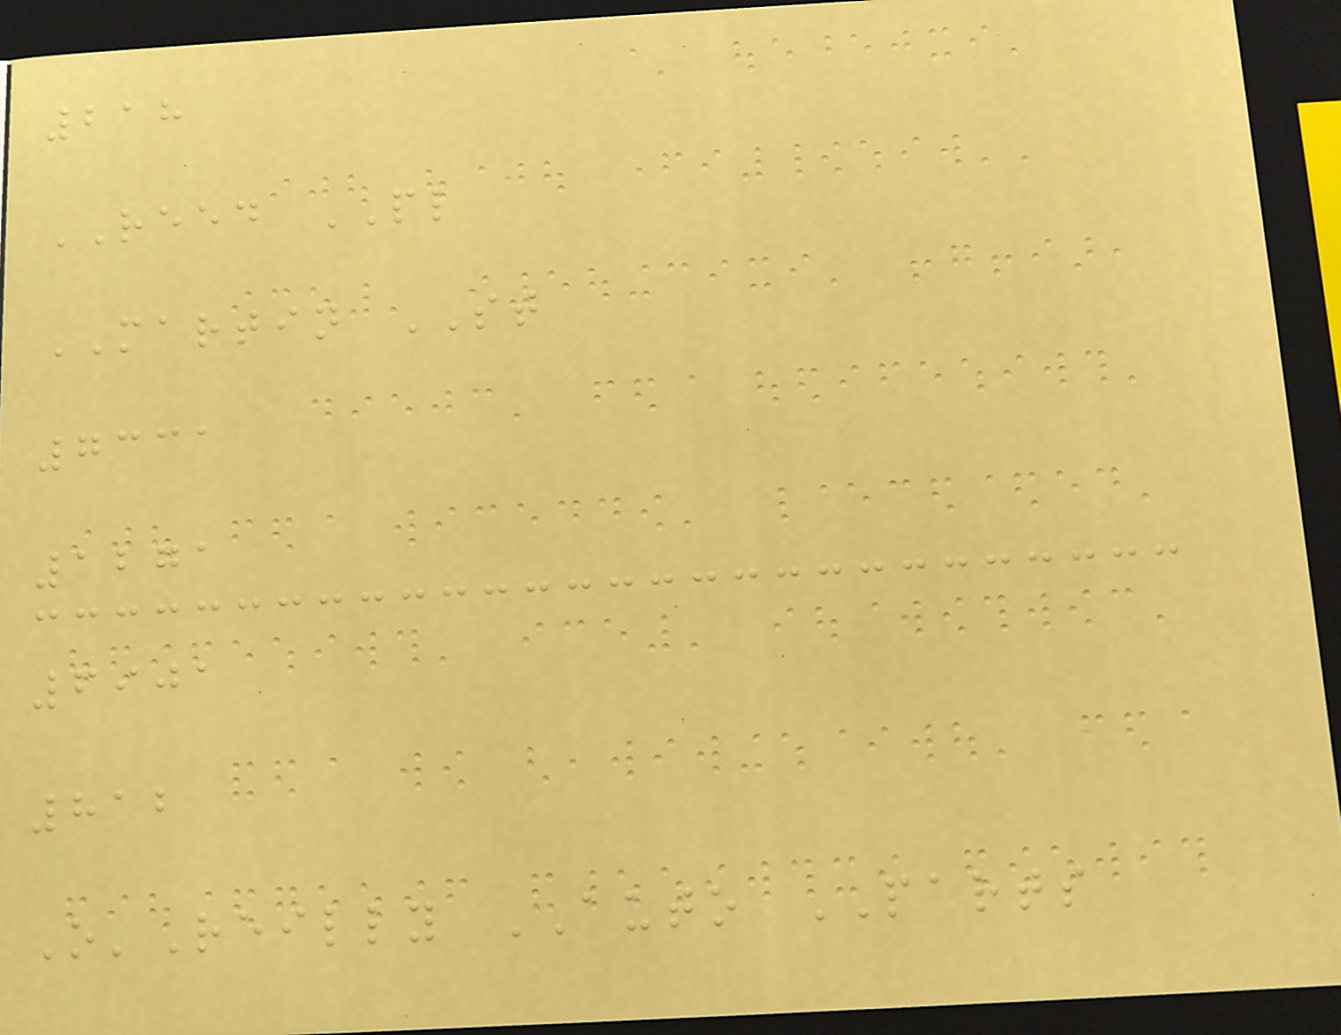218
REED PL
MARTIN ST
7331
1271
6901
812
O'Reilly AUTO PARTS
